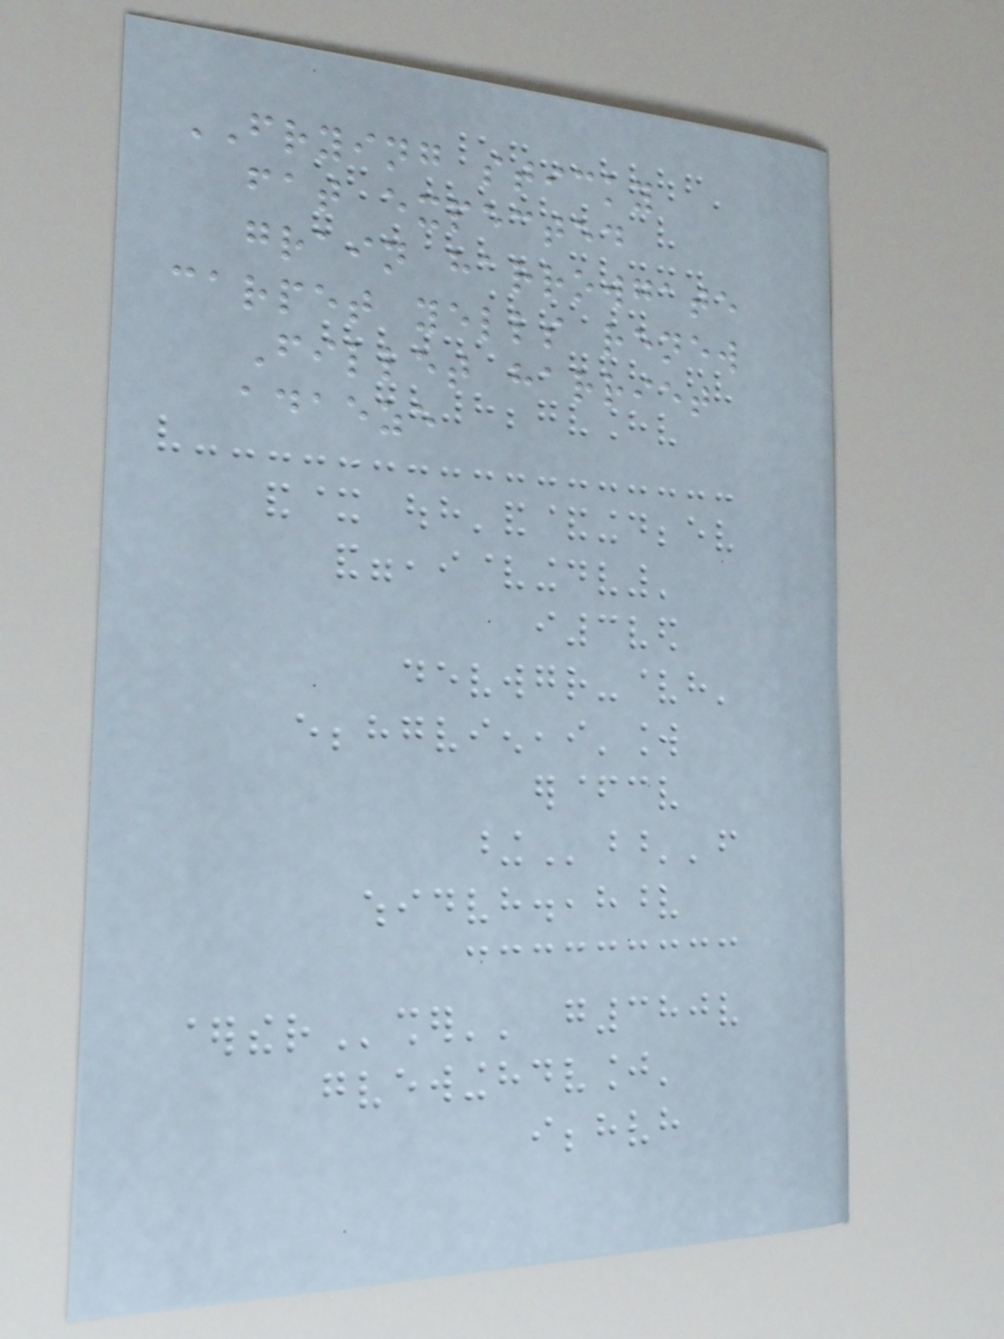FRYING sticky
fat expected
grain harrowgate
carpet yells renew
Fillet harriet
adaeze
